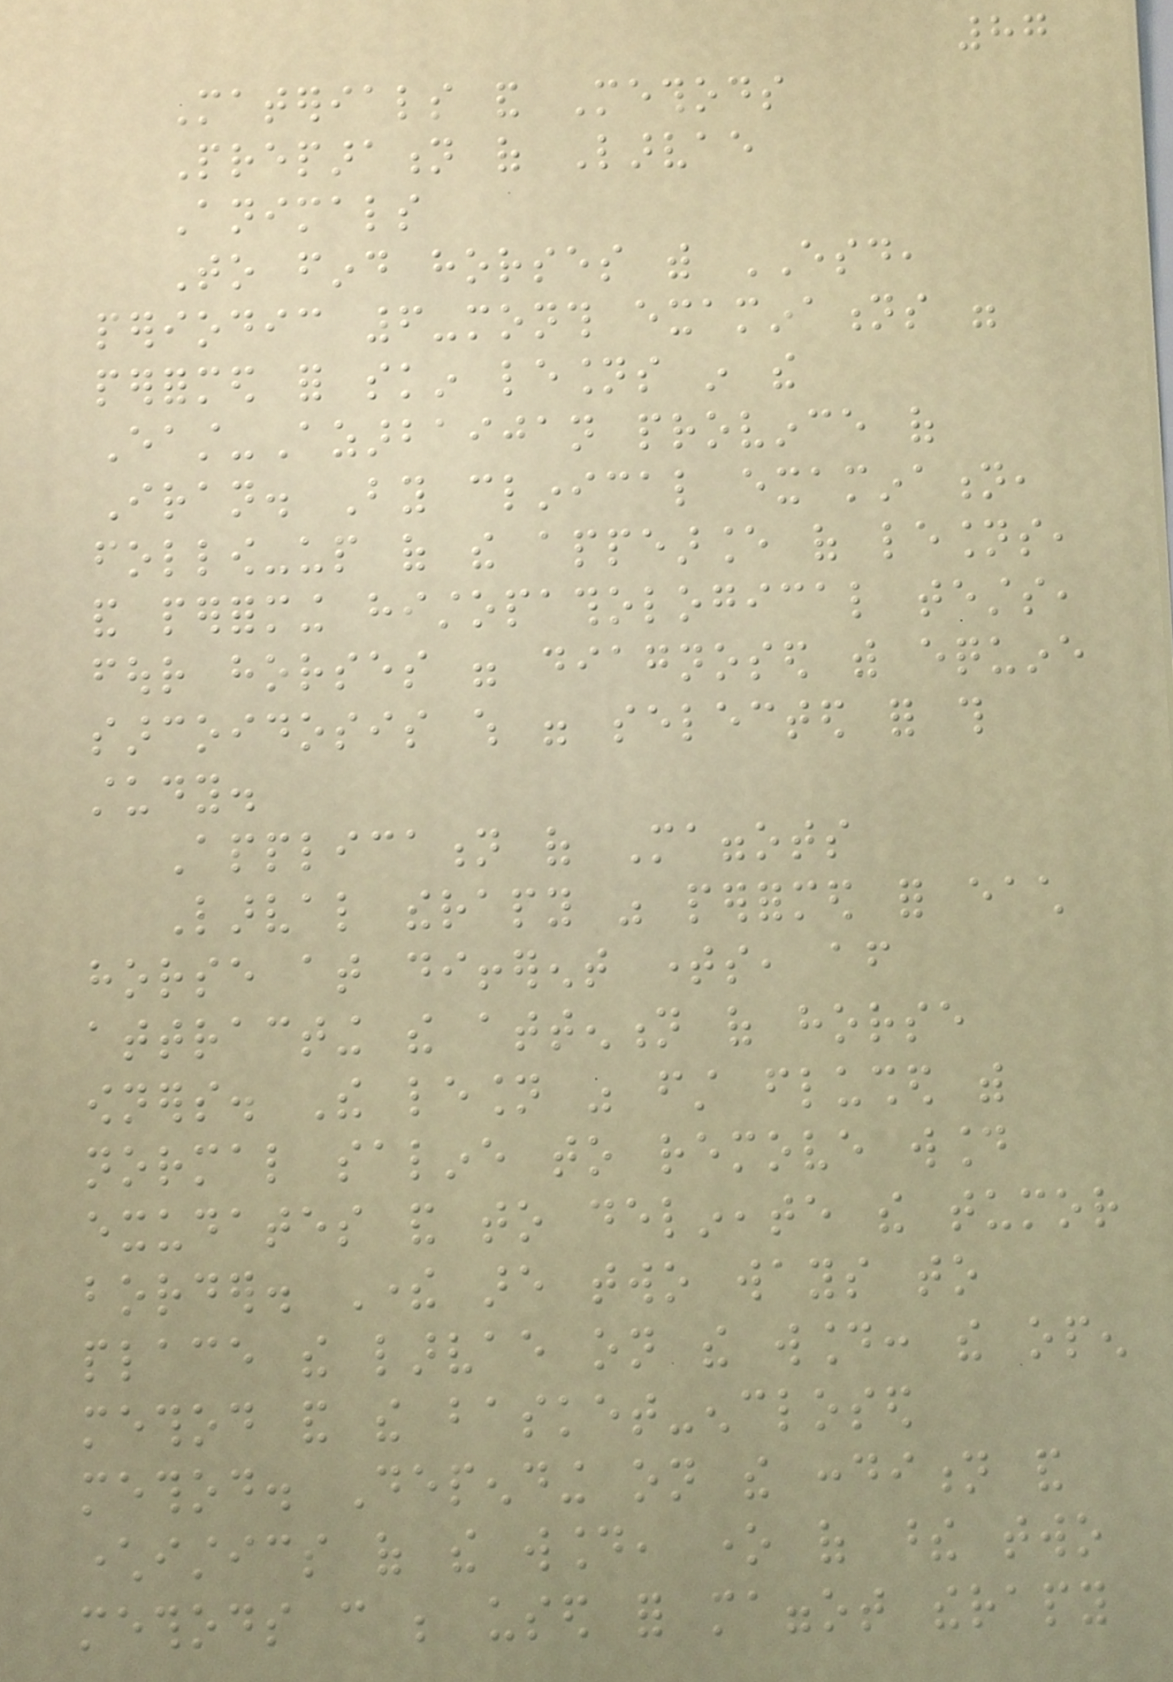87
Materials and Methods
Preparation of Larvae
Animals
To find horses with ESD,
periodic 6-month examinations were
performed for skin lesions in the
East-Azarbaijan province of
Iran. By clinical examination,
follow-up of the appearance of lesions,
and performing histopathological tests,
four horses were diagnosed with equine
sarcoidosis which were selected for this
study.
Application of Maggots
Larval therapy was performed for each
horse at different times, after
attracting the attention of horse
owners. The lesion was first flushed with
normal saline to remove wound
exudates and to delineate the tumor
border. There are two ways to
place the larvae on the wound: the open
method and the basket-enclosed
method. Depending on the condition and
characteristics of the wound, one of these two
methods can be used for maggot therapy
